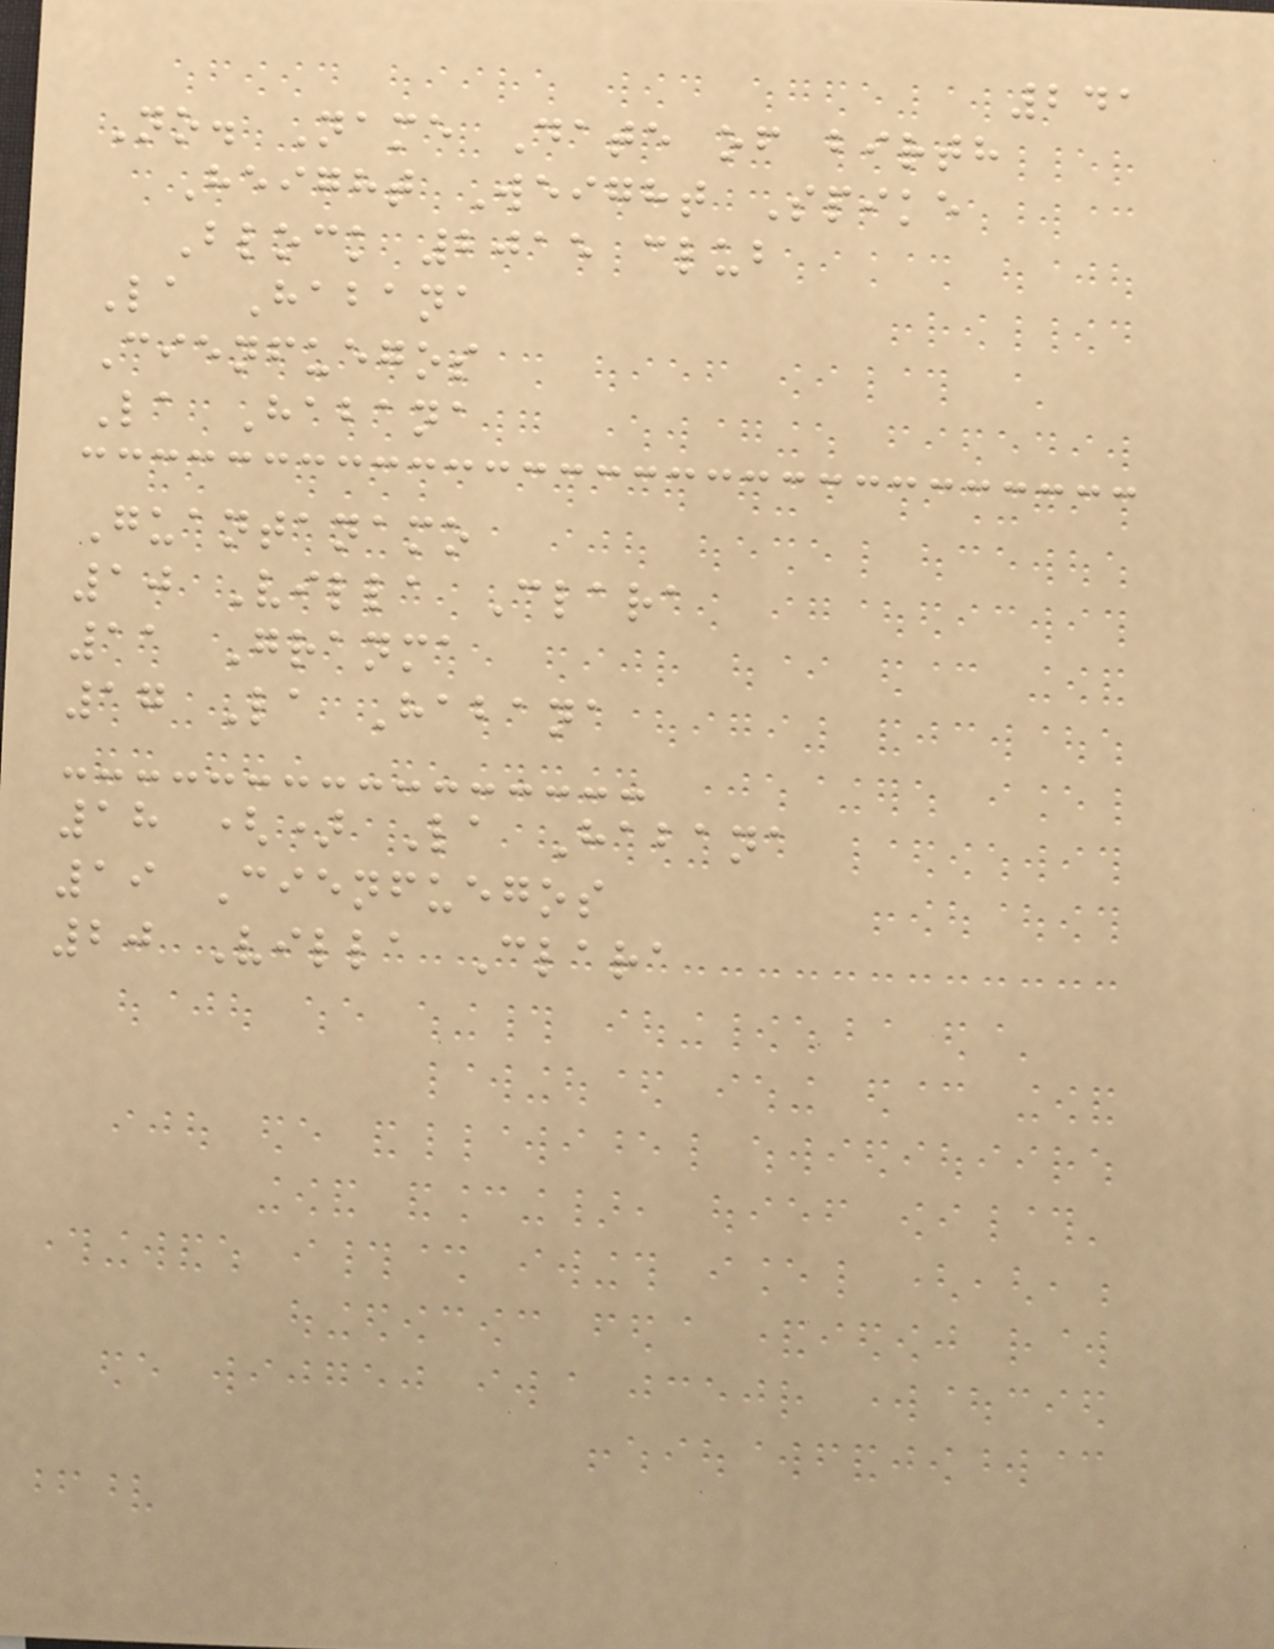241
No. Name Date of birth
Height Weight Spike
Block 2015 club
La Habana
Cienfuegos
La Habana
Guantanamo
10 Villa Clara
11 Granma
17 La Habana
18 () La Habana
19 Cienfuegos
20 Villa Clara
